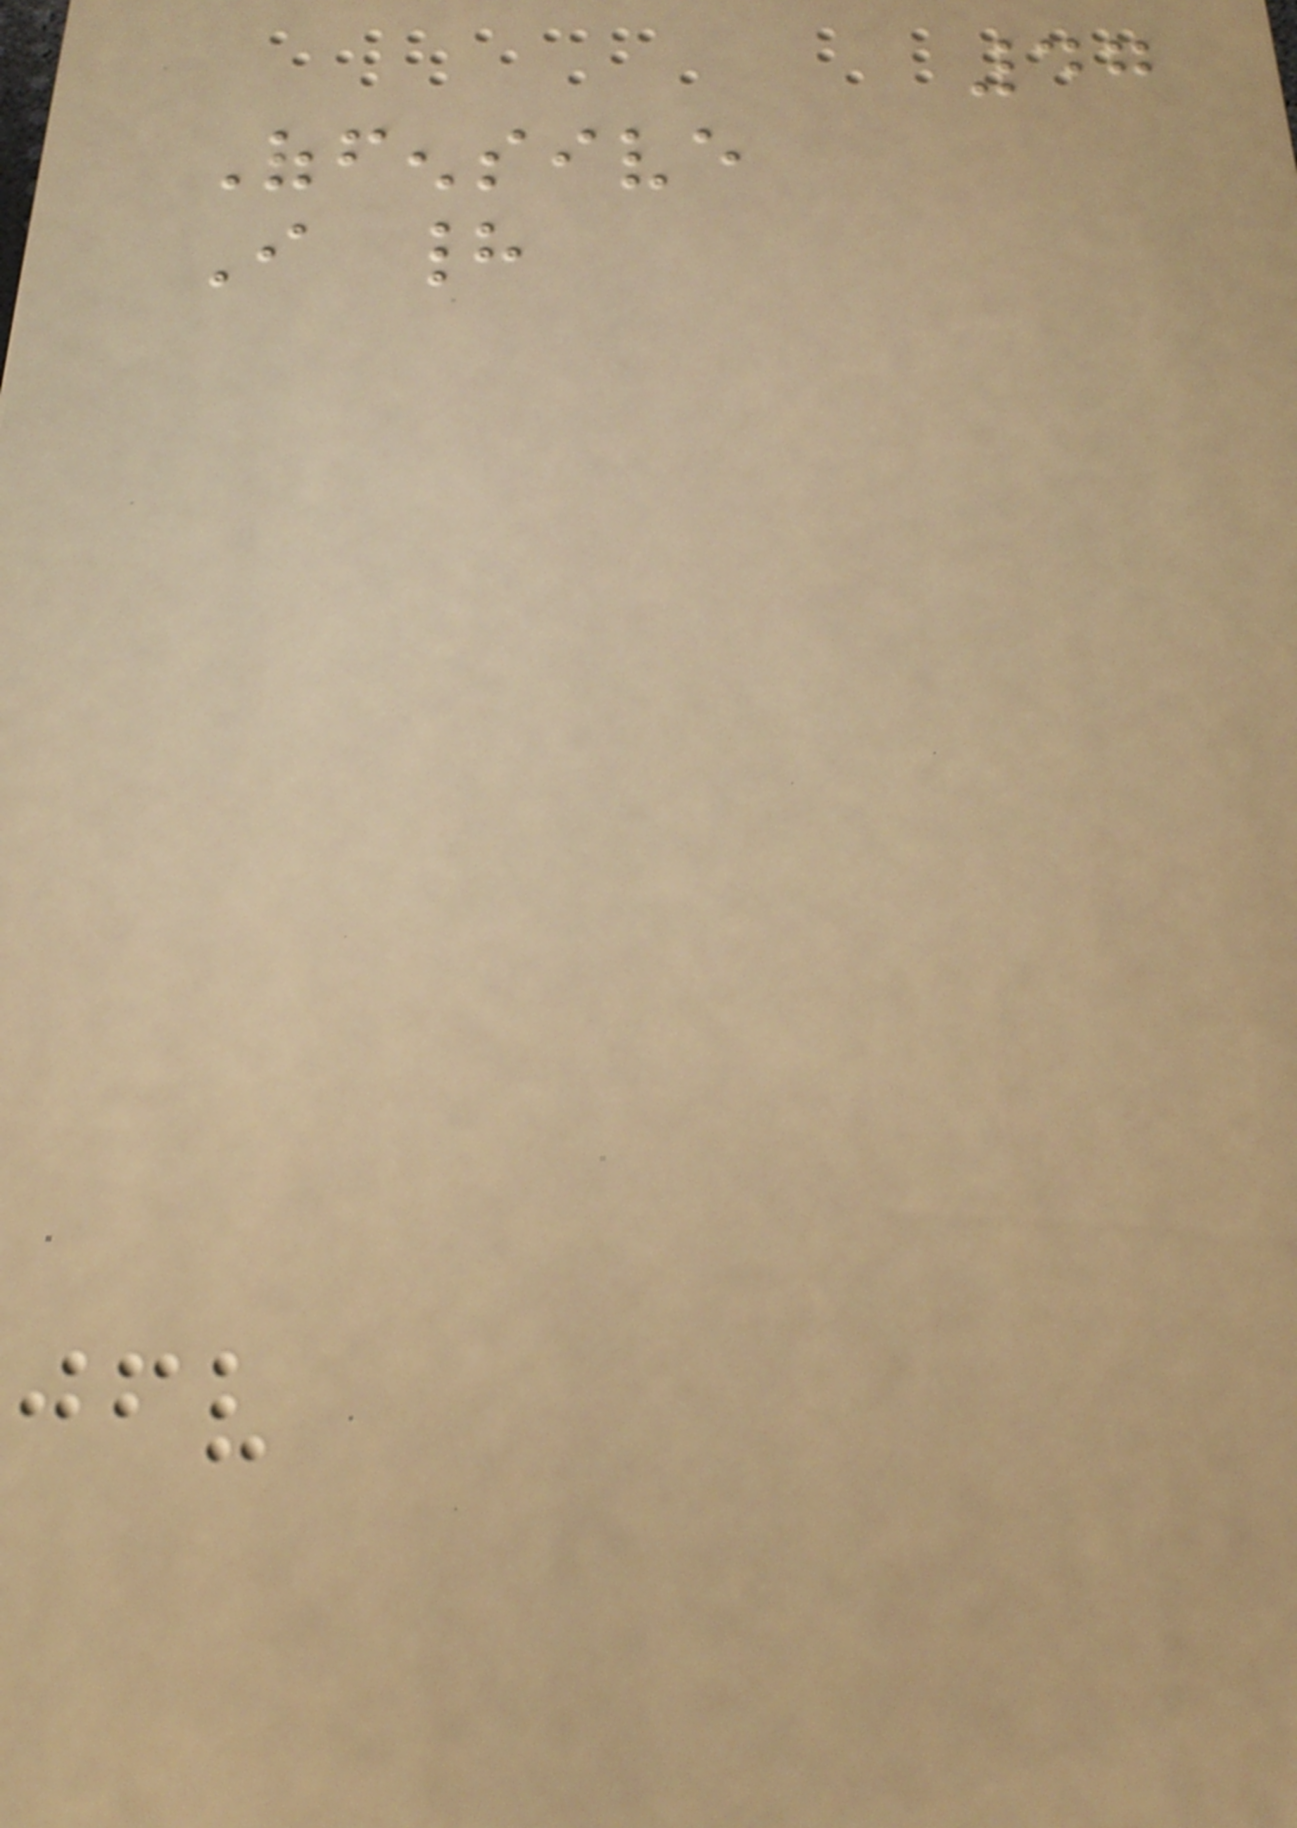47
Offensive
I had
